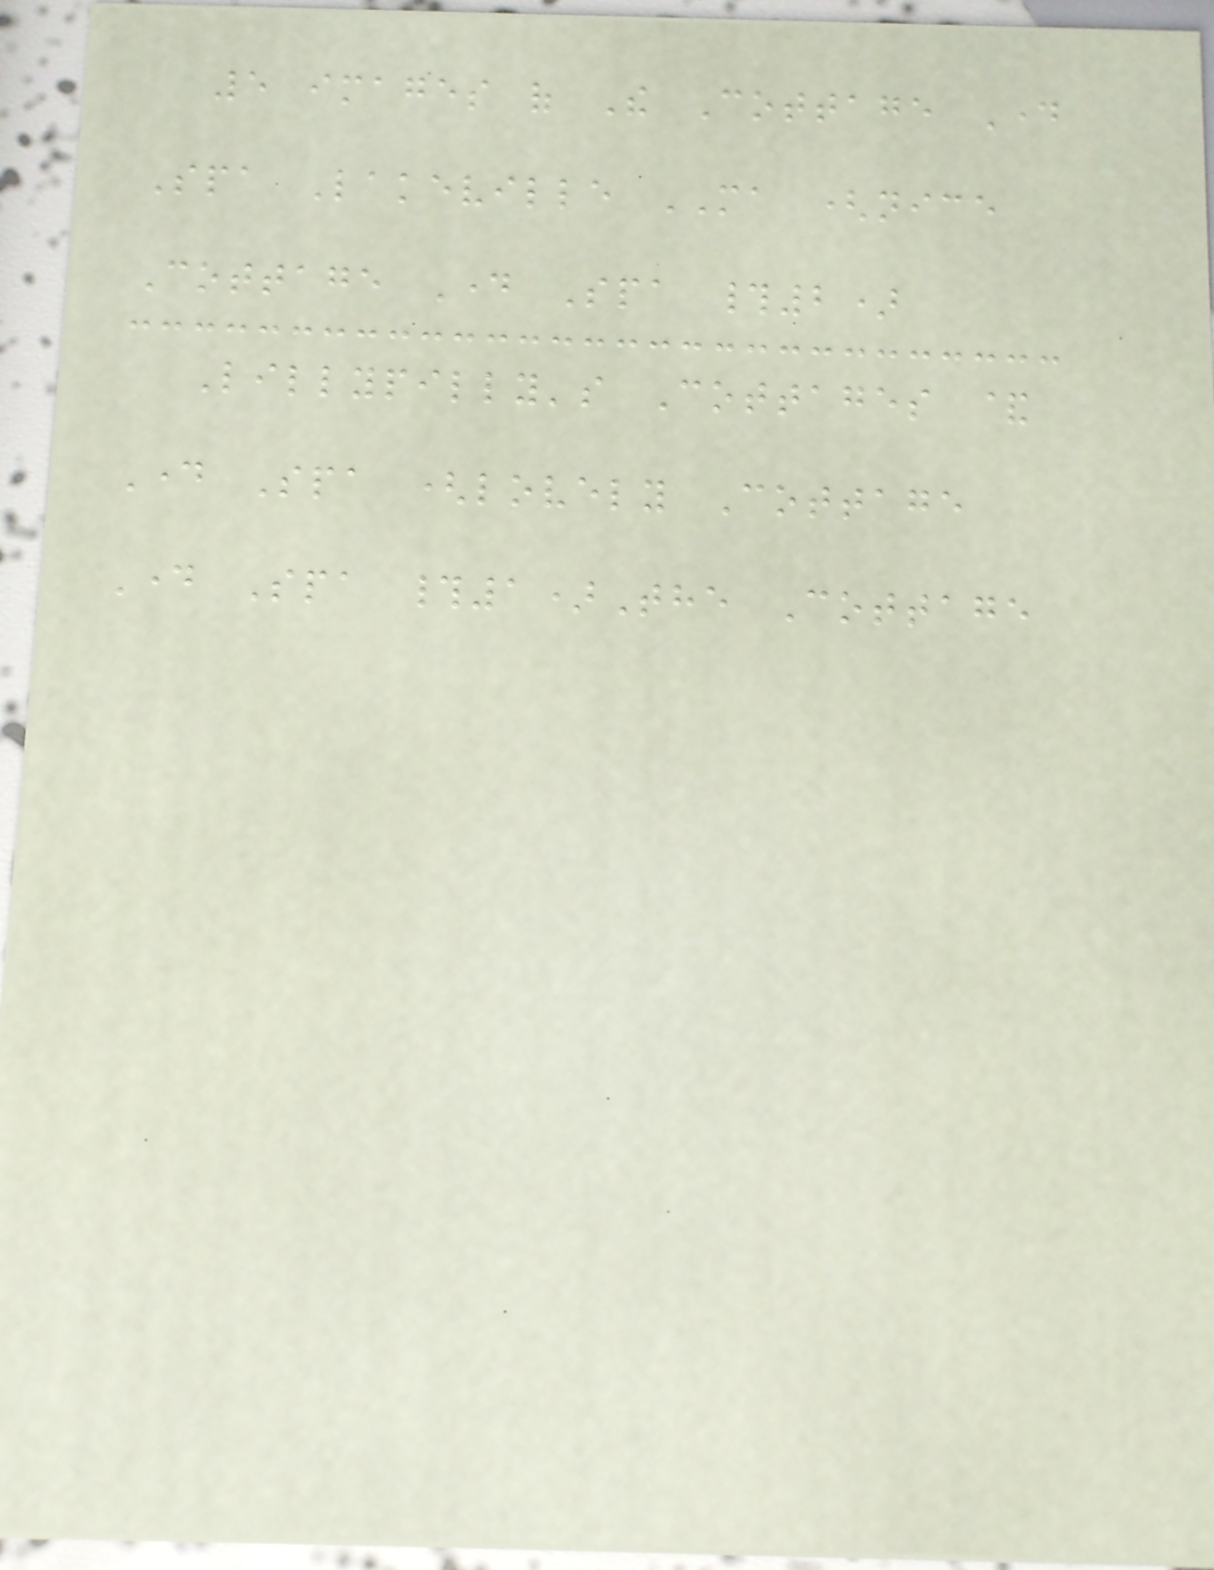5 images of The Cottage Day
Spa Lakeville MA (nice
Cottage Day Spa #2)
Lillypilly's Cottages &
Day Spa (lovely Cottage
Day Spa #1)The Cottage
